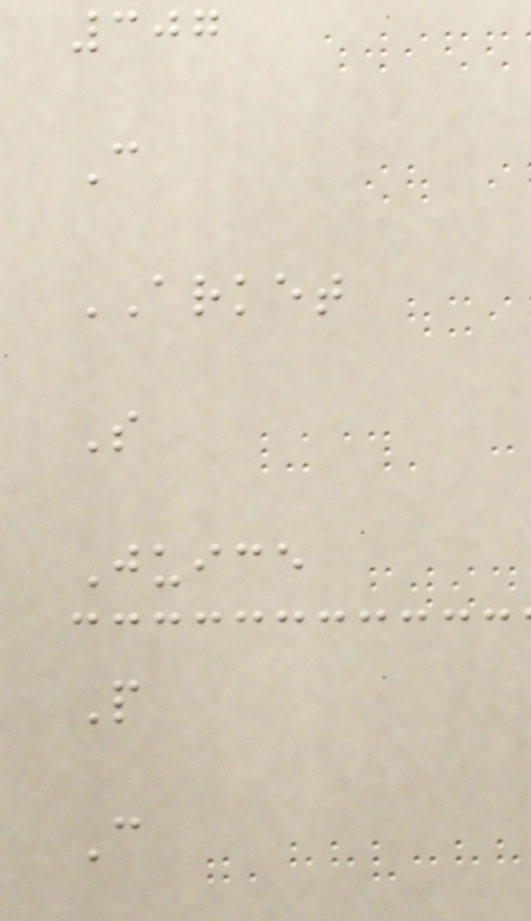307
C
ARKET
S
Juice
P
C
